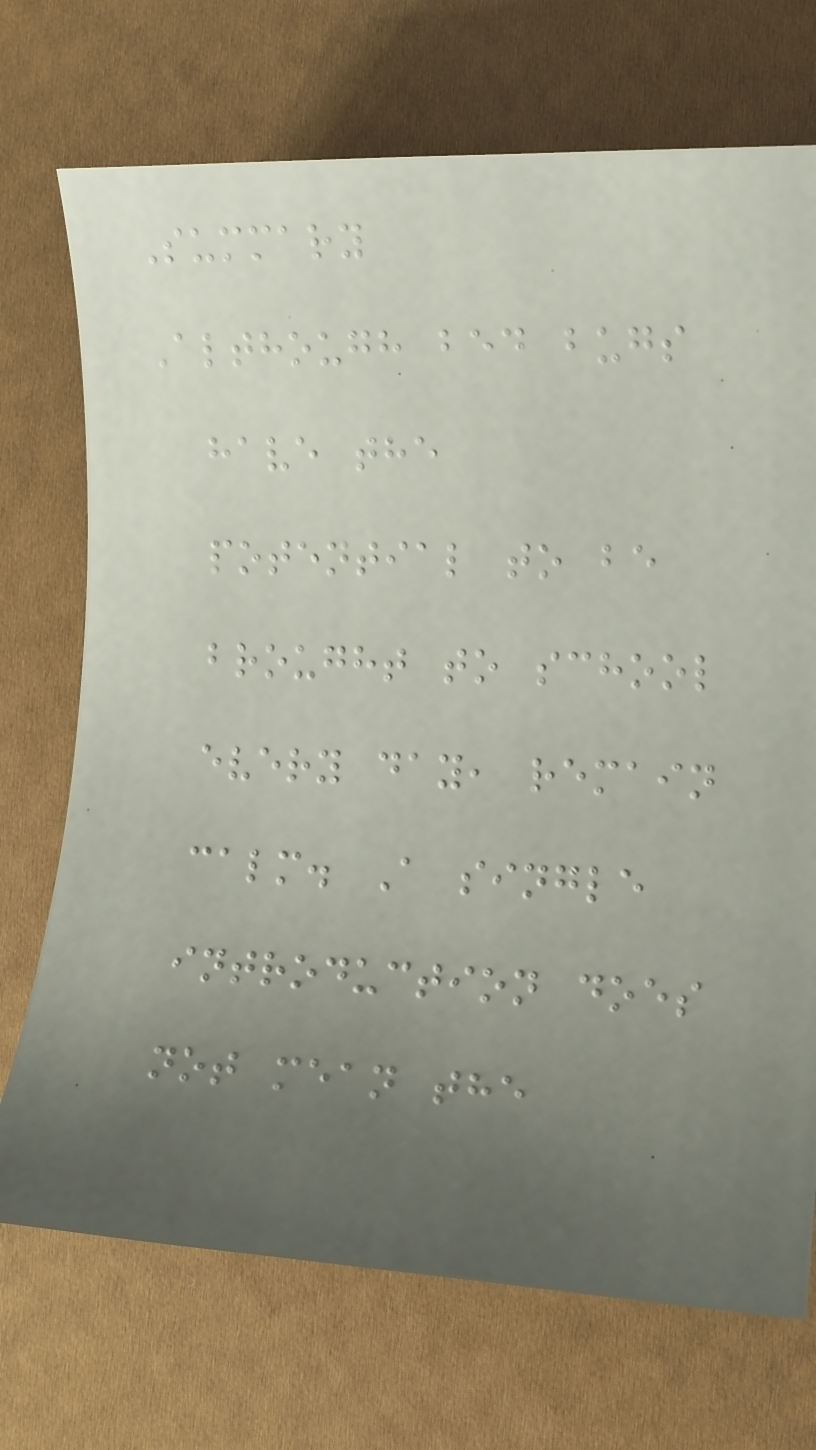Summary
Although bed bugs
have the
potential to be
brought to school
every day, remain
calm. A single
introduction does
not mean the
